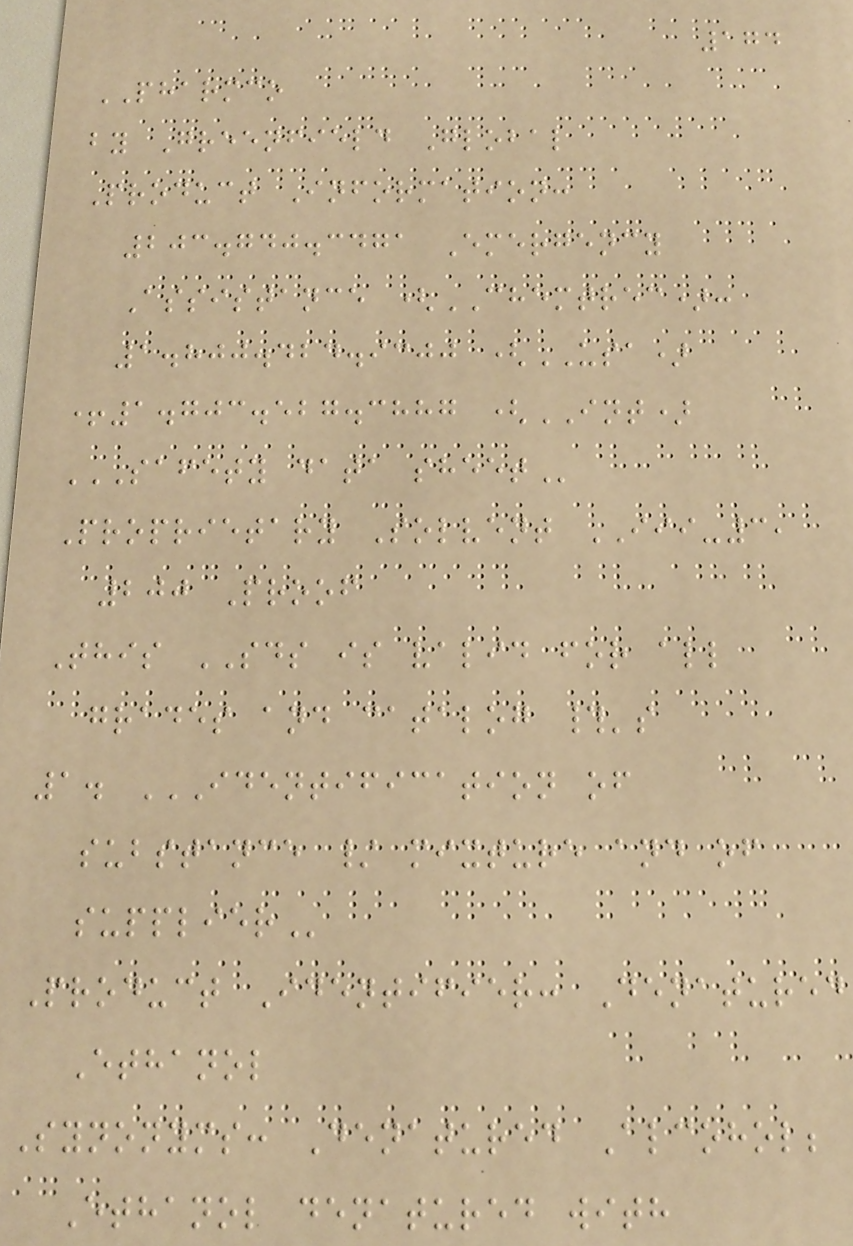174
PHARMCO
by Greenfield Global
Product Information:
203.740.3471 Emergency
Assistance (CHEMTREC):
1.800.424.9300 (USA)
+1.703.527.3887 (INT)
SAFETY DATA SHEET
Proprietary Solvent III-3,
200 Proof
This SDS is valid for all
grades and catalog #'s
1. IDENTIFICATION OF
SUBSTANCE / MIXTURE AND OF
SUPPLIER
Product Identifier: Denatured
Ethanol
Synonyms: Denatured Alcohol;
Ethanol denatured with
